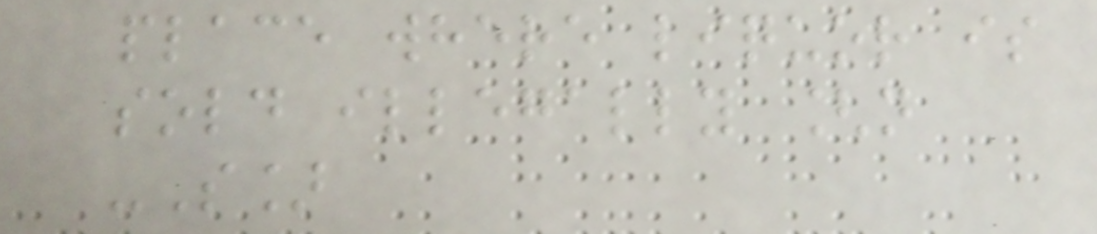place where liquor is
sold illegally [n
-S]
